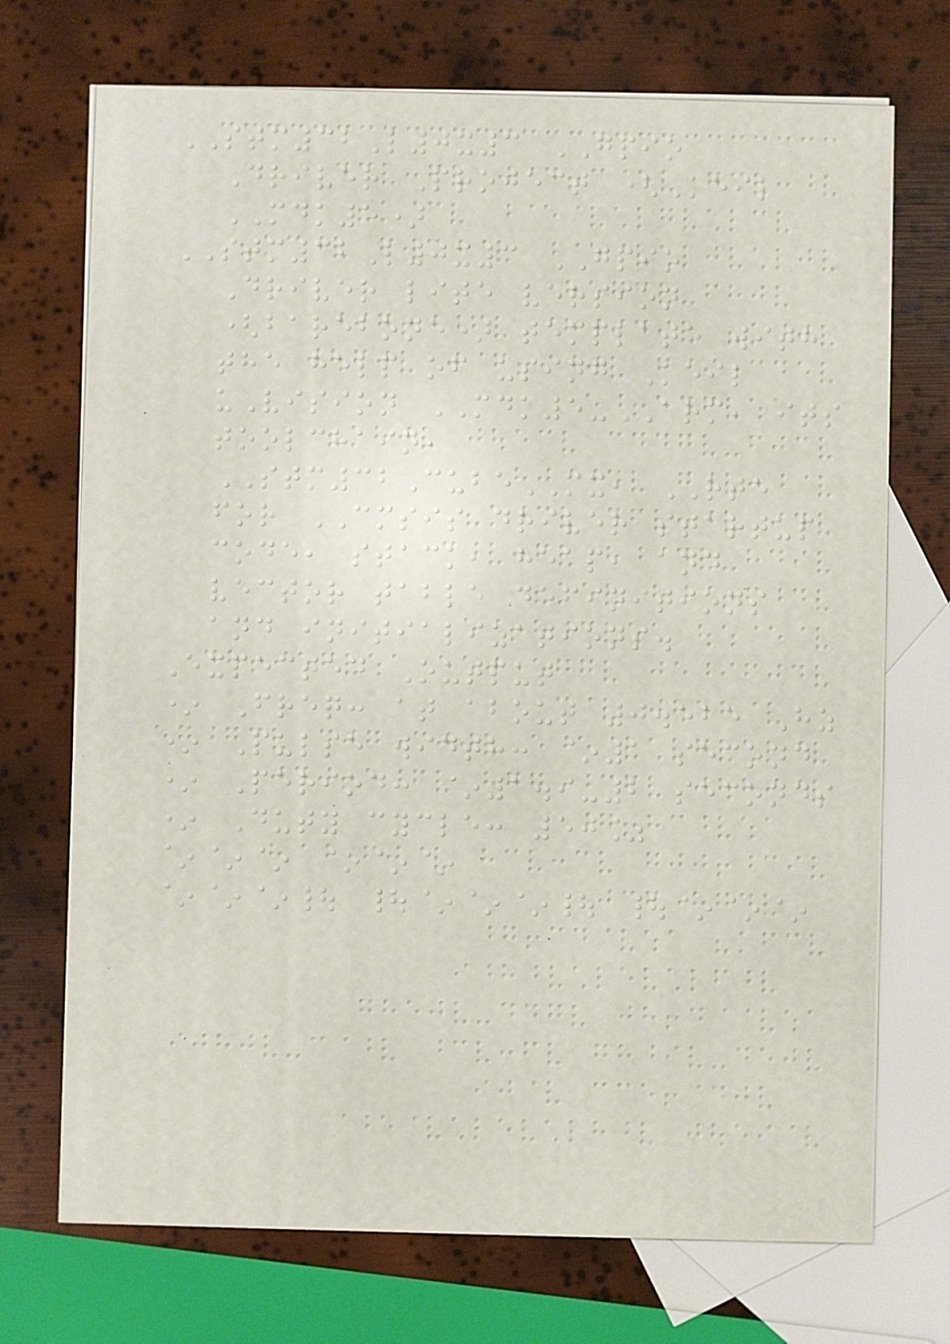STM32L0x3 GPIO
Driver Project (Keil
MDK5)
STM32L0x3 GPIO
Driver lite version
(barebone) template with
the help of using Keil
uVision MDK5-ARM, its
toolchain,
STM32CubeMX, RTE
for CMSIS driver startup
code, stack, heap, and
vector table definitions
and initializations.
Expected Output
* Freq: at about 0.525 Hz
* Pulse width: ~1 second
* Period: ~1.9-2 seconds
* Duty cycle: 50%
~~~ ~~~
~~~| |~~~| |~~~
